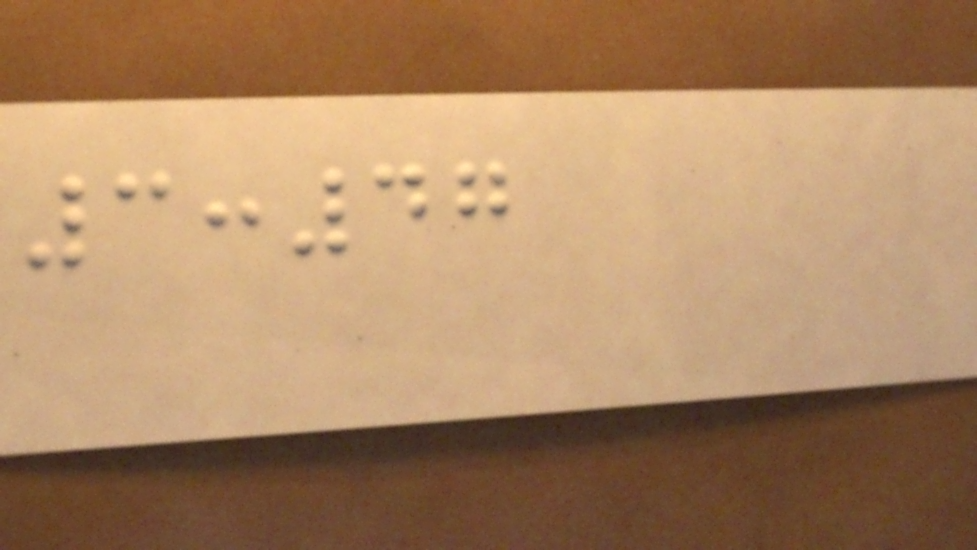3:47
